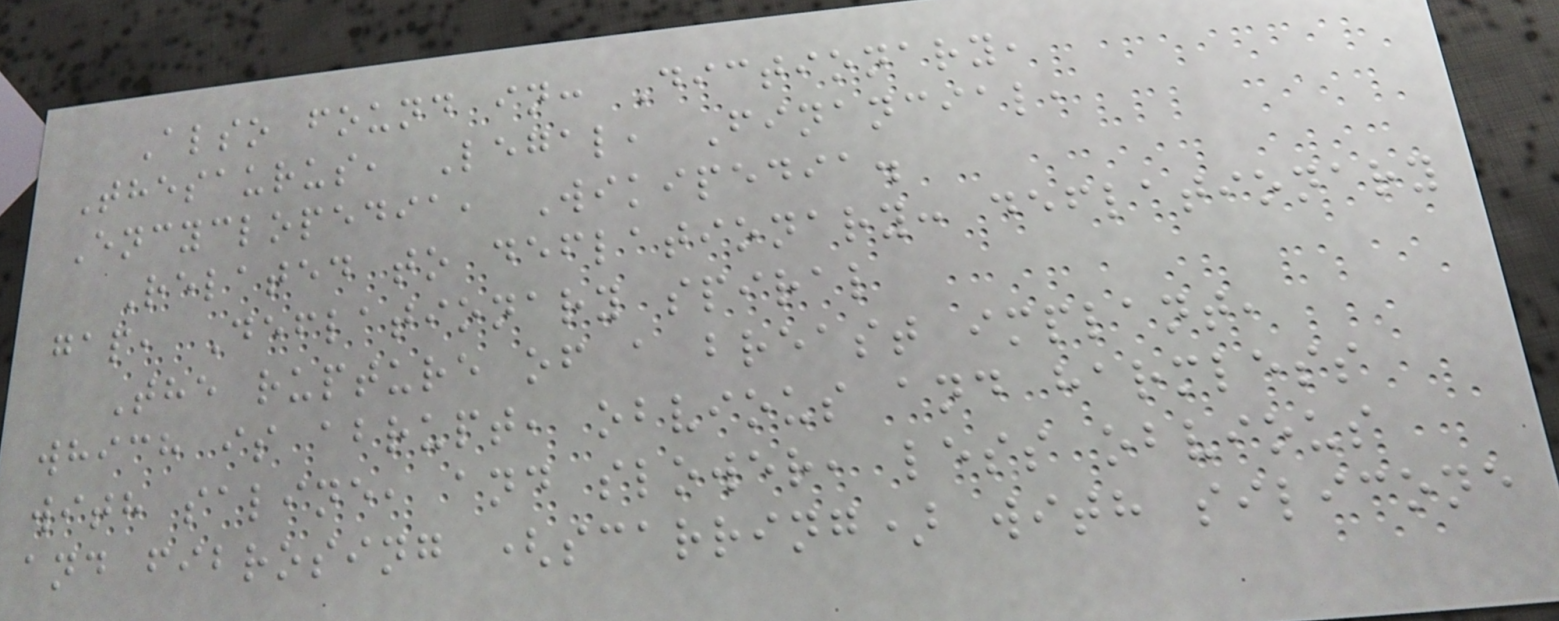Also found in: Dictionary,
Thesaurus, Legal, Financial,
Encyclopedia, Wikipedia.
Related to deflationary: deflationary
gap, Deflationary spiral
The rupture of a breast implant,
which is abrupt, obvious and harmless
with saline, and slower, less obvious
and fibrosing (scarring) with silicone
